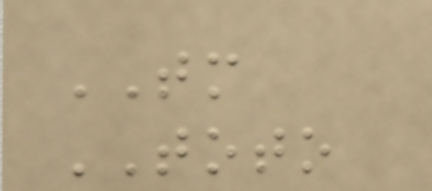TM
TOTO
